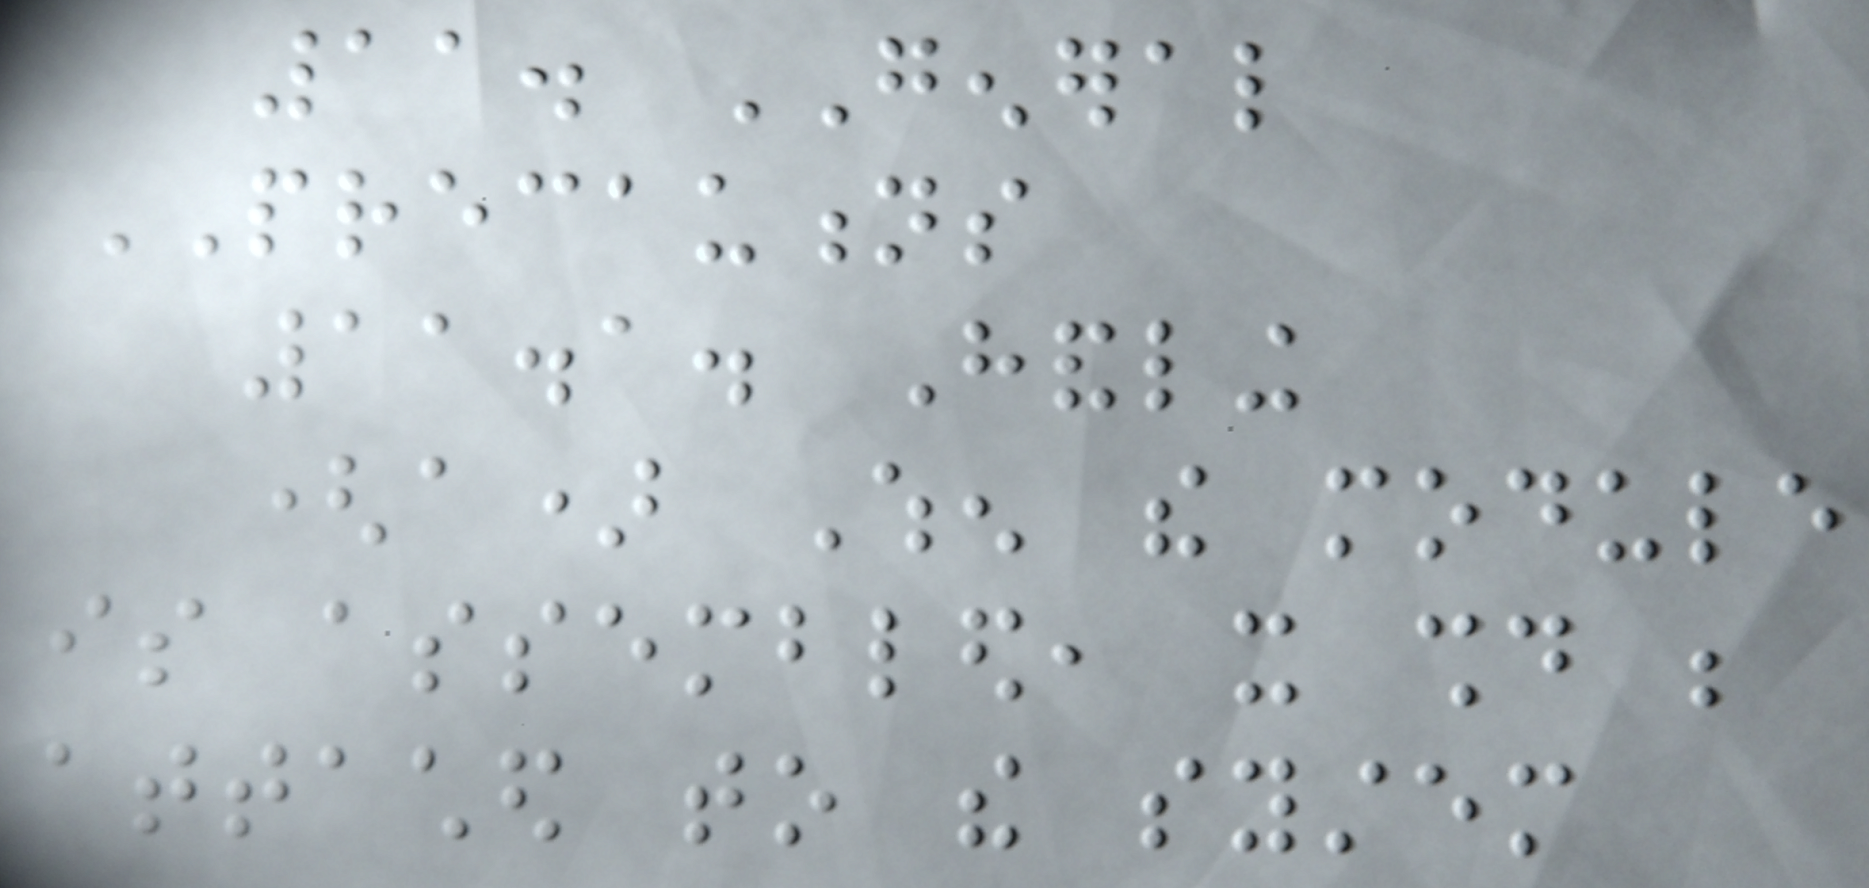11. GENERAL
PRECAUTIONS
11.1. Handling
(a) When the module
is assembled, it should be
attached to the system
